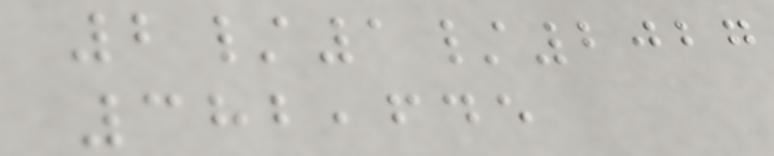2/1/2027
382,645
